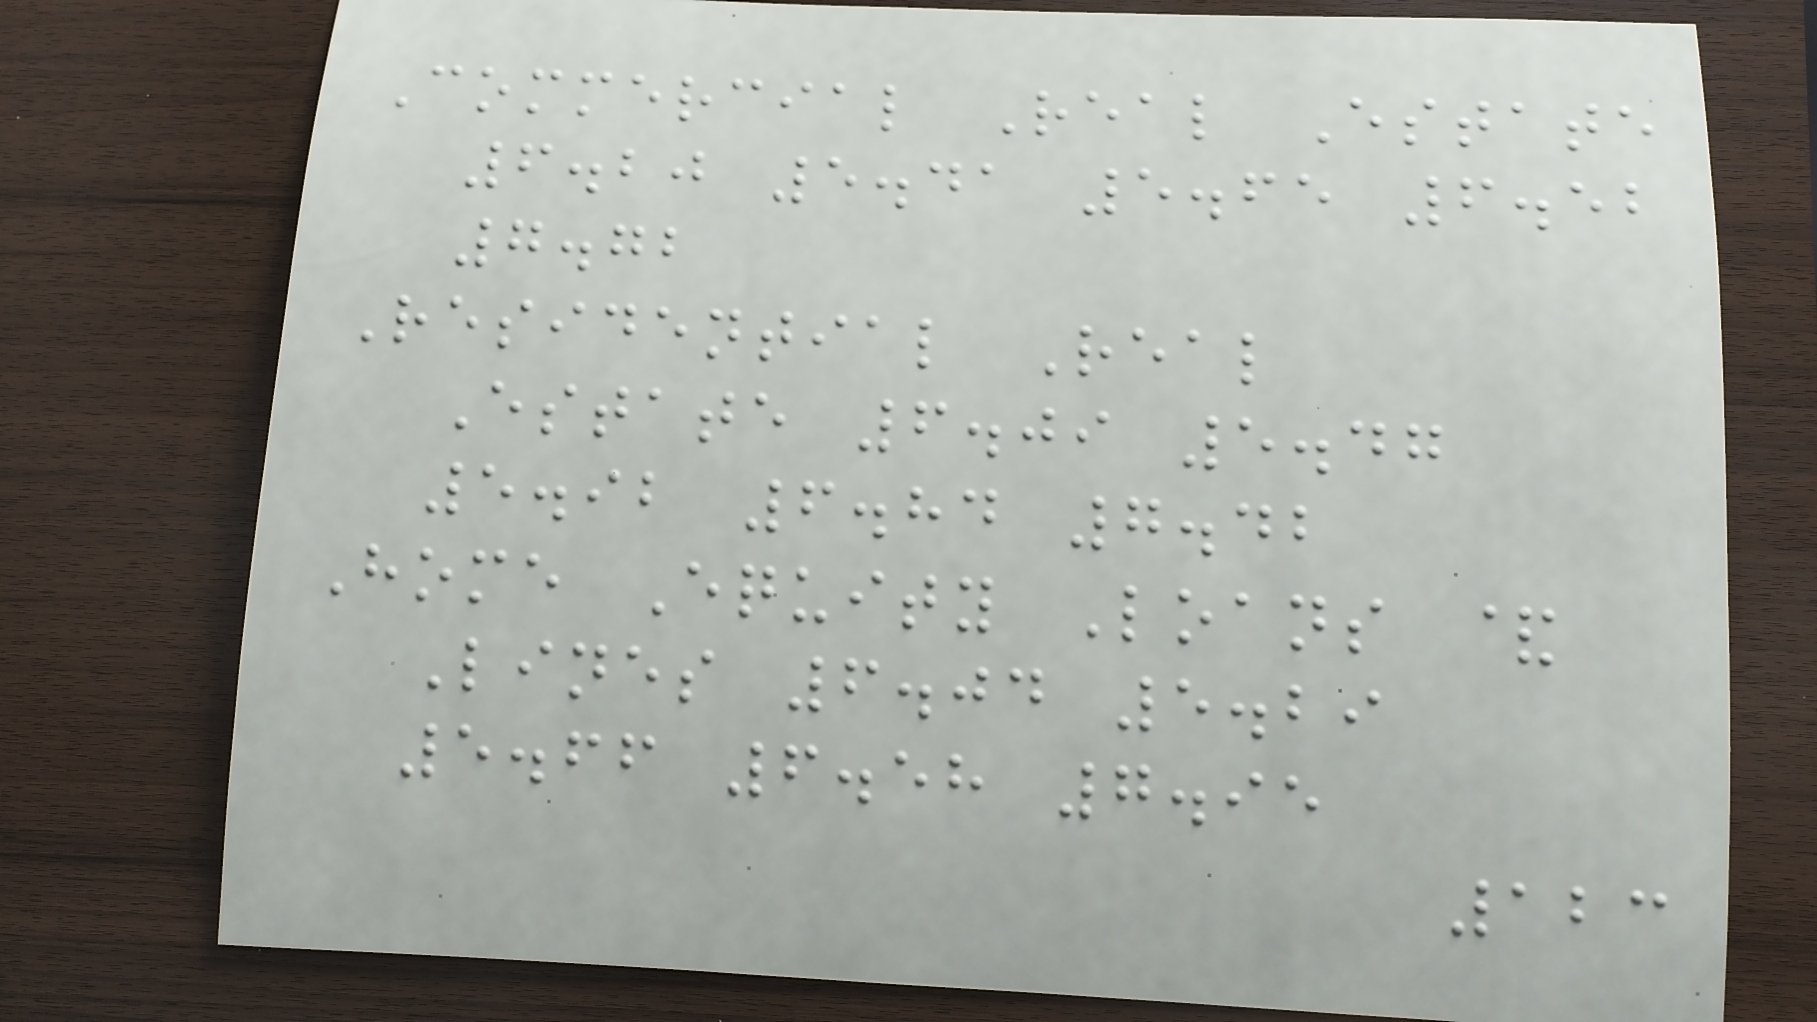Commercial Real Estate
6.20 5.41 5.65 6.52
7.72
Residential Real
Estate 6.09 5.47
5.92 6.84 7.42
Home Equity Loans &
Lines 6.04 5.29
5.66 6.58 7.95
123
